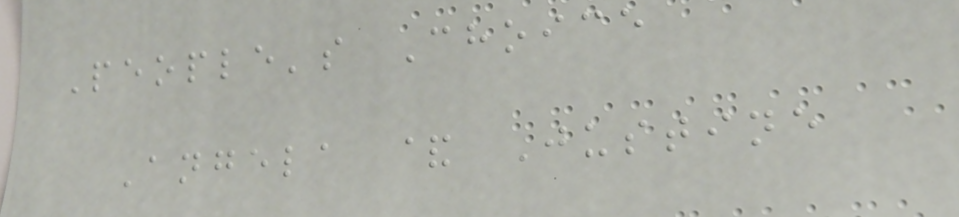People's Choice
Angela & Justine
